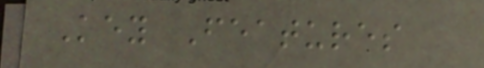Key Features
